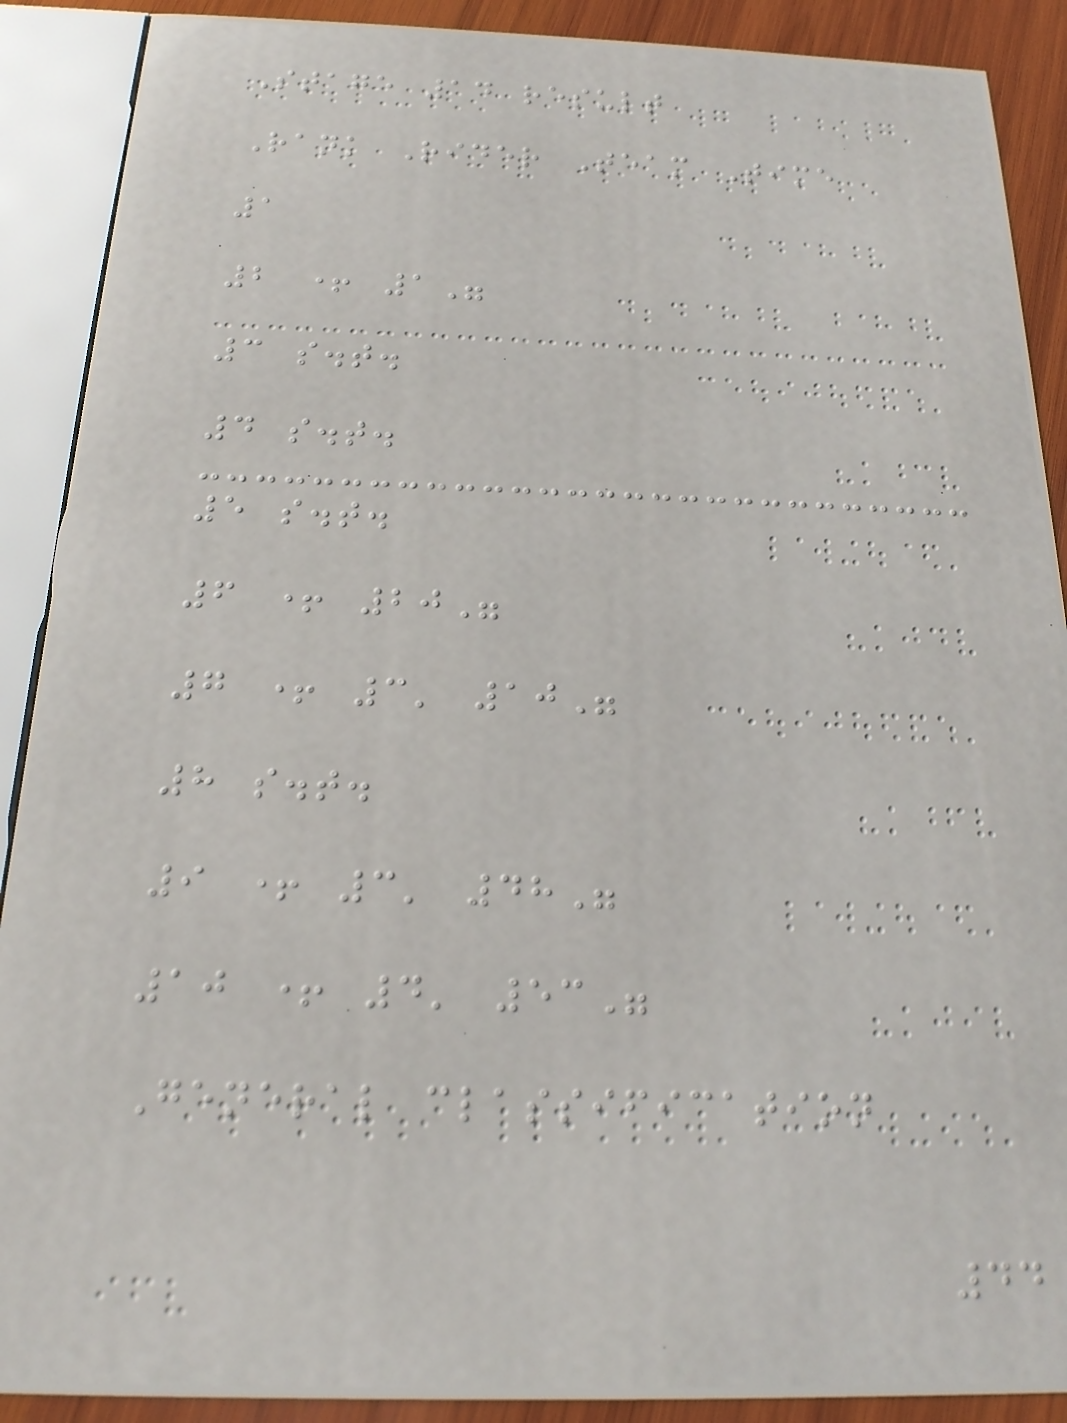Stage 14 result
Rank Rider Team Time
1
2 + 1"
3 s.t.
4 s.t.
5 s.t.
6 + 20"
7 + 3' 10"
8 s.t.
9 + 3' 48"
10 + 4' 53"
General classification
44
